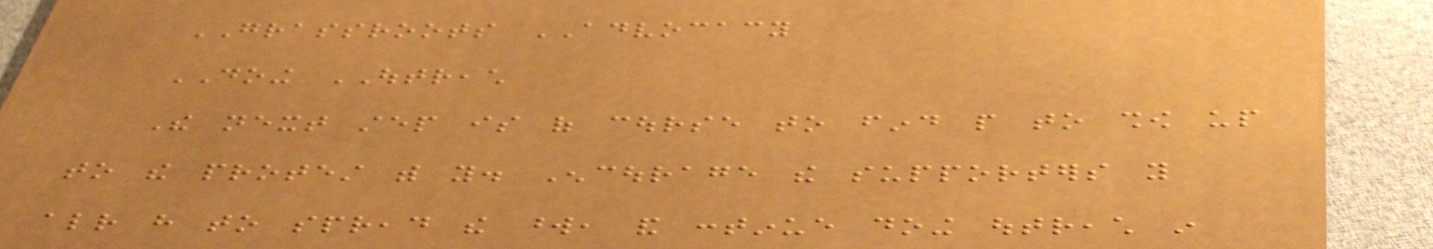GRASSROOTS ADVOCACY
DOING OUTREACH
The next step is of course to find people to show up
to the protest with you. Encourage the supporters you
already have to spread the word, and continue doing outreach in
